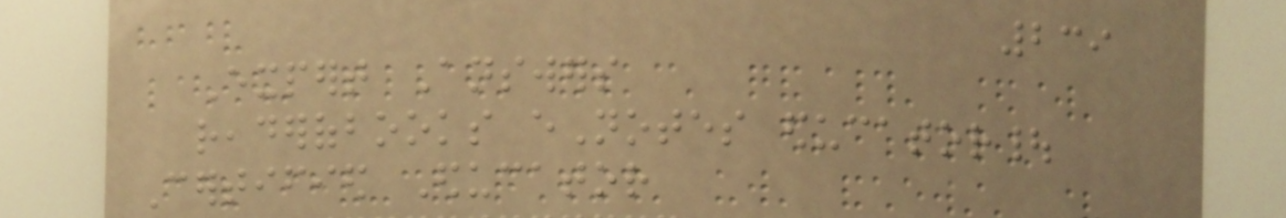239
Expert Answers
readerofbooks eNotes educator|
Certified Educator
